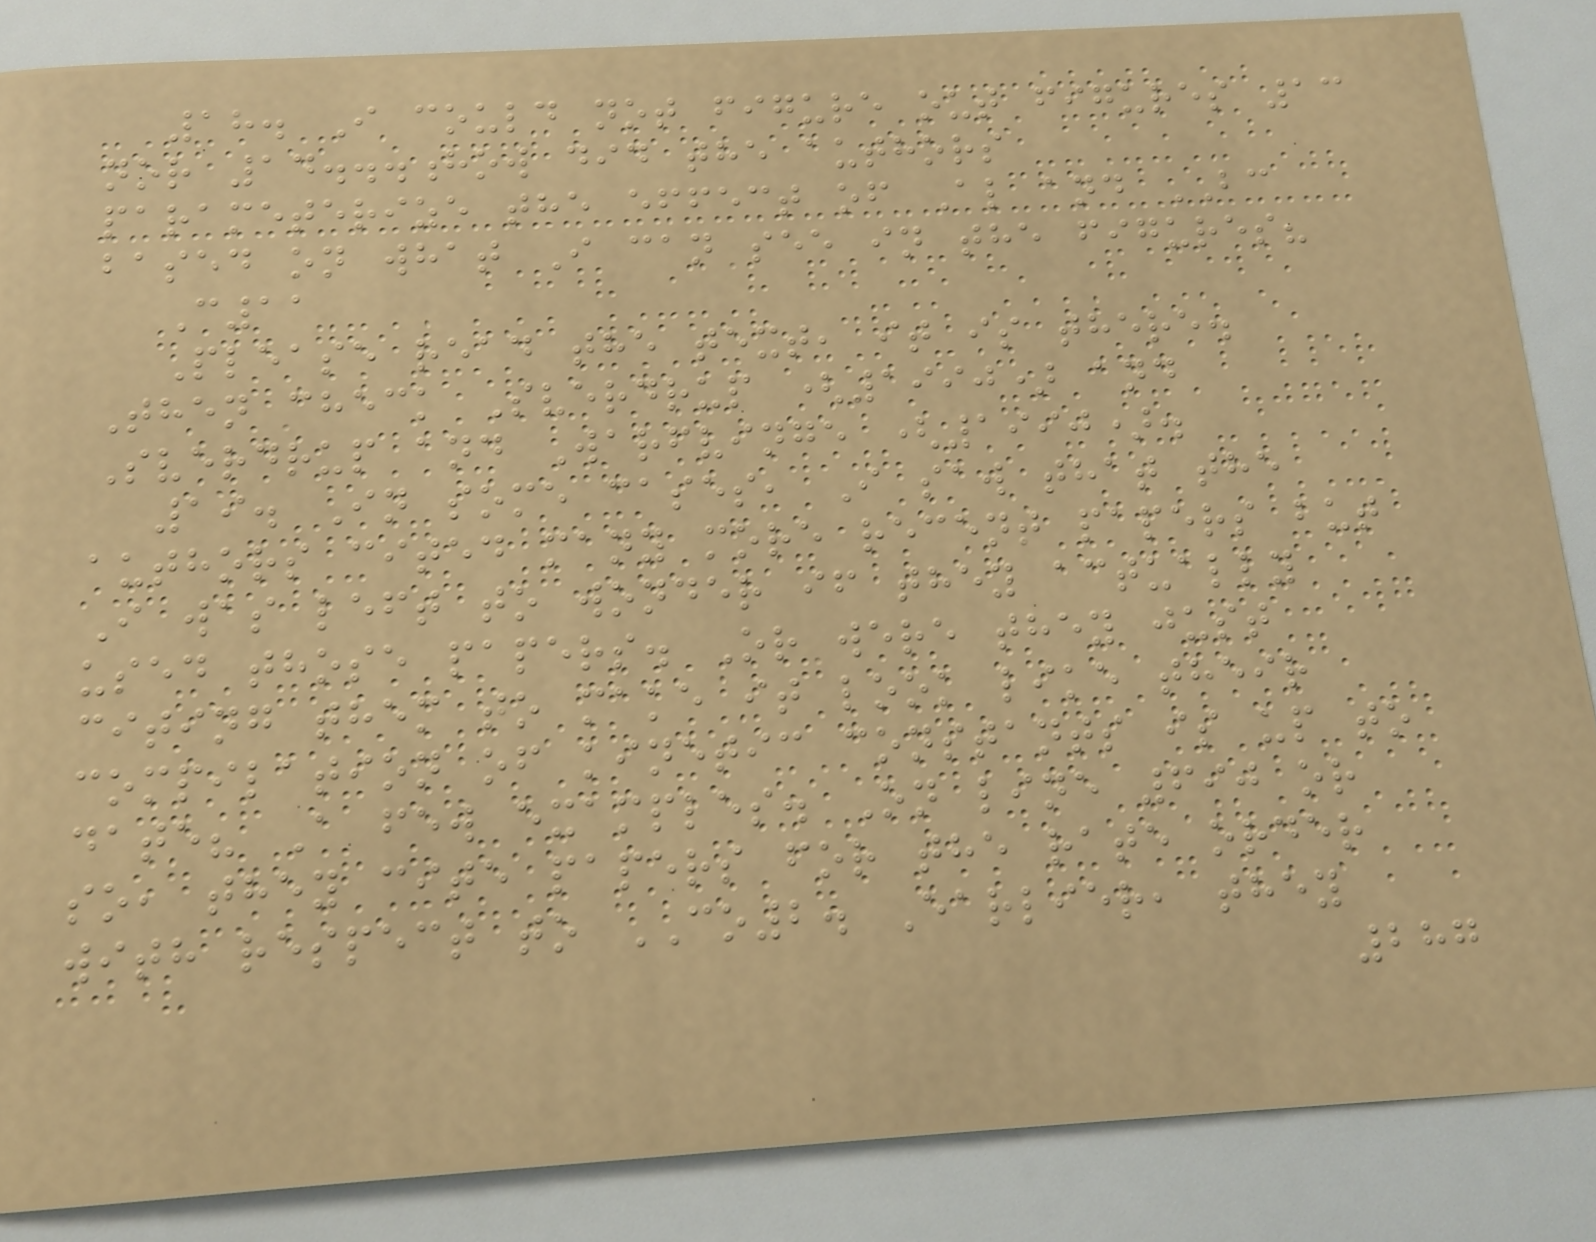18. I could not figure out figures 13
nor 14...how did the authors
parameterize the effect of Al and BC
based on what I can see in the figures?
C11
Please read the text, it is there.
Then check Sverdrup (1990) and
Sverdrup and Warfvinge (1990).
19. In some cases, I saw that the
authors cited many more recent papers but
I was left to wonder if they actually
used those papers. Or were they just
citing them to make it look like their
compilation of kinetic constants is up to
date? A few examples. On line 690 or
so, they cite papers for the rate order
with respect to CO2. Earlier, they
287
